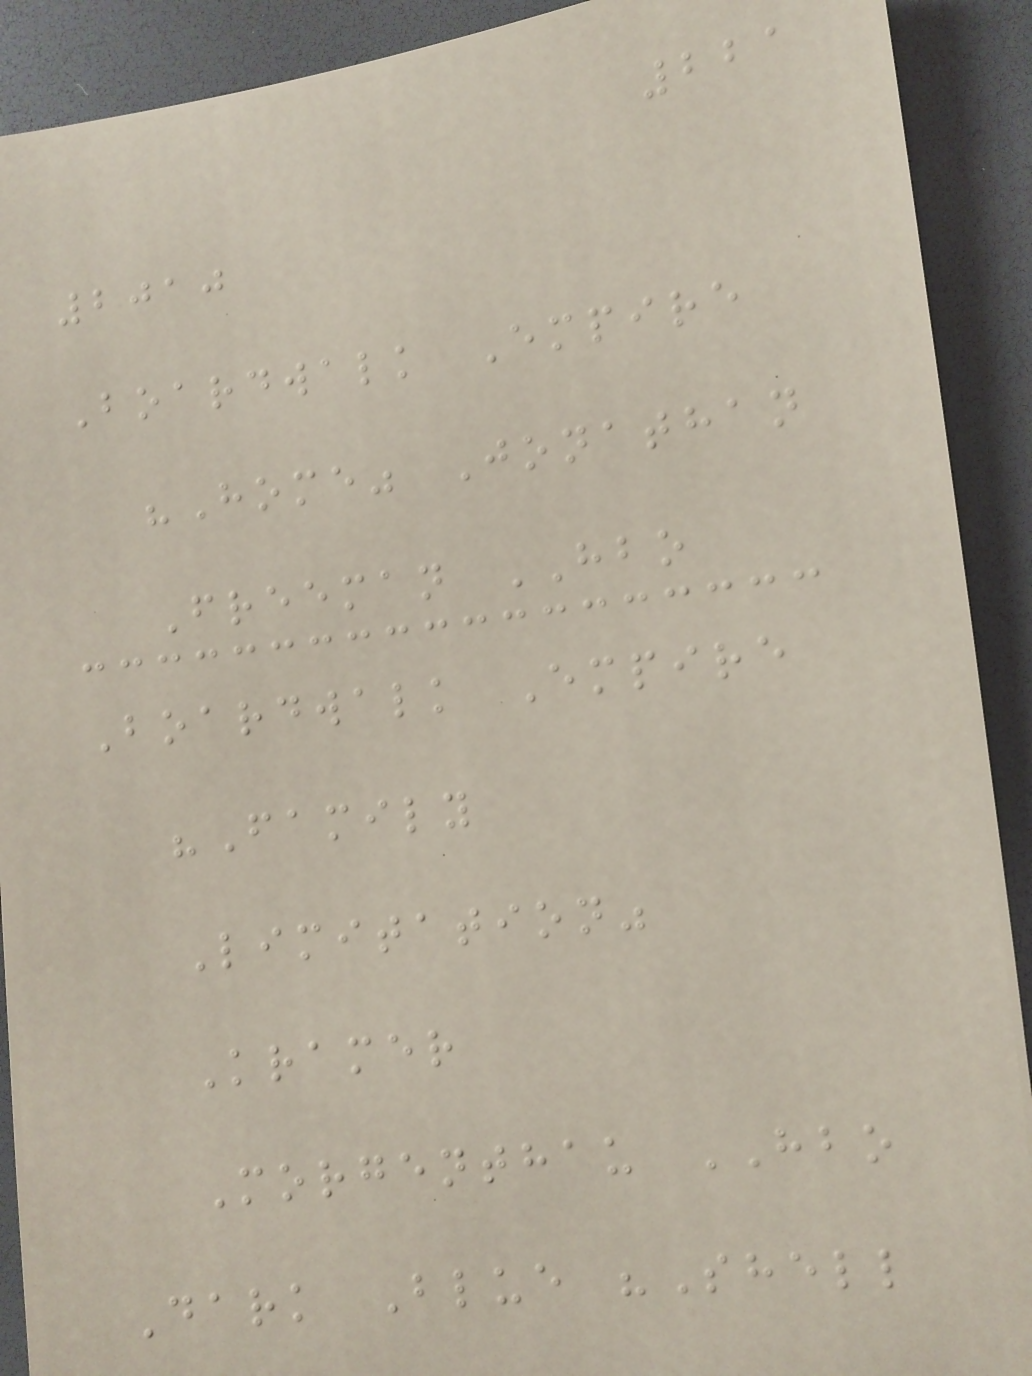221
2010
Boardwalk Empire
"Home" Jonathan
Freeman HBO
Boardwalk Empire
"Family
Limitation"
Kramer
Morgenthau HBO
Dark Blue "Shell
